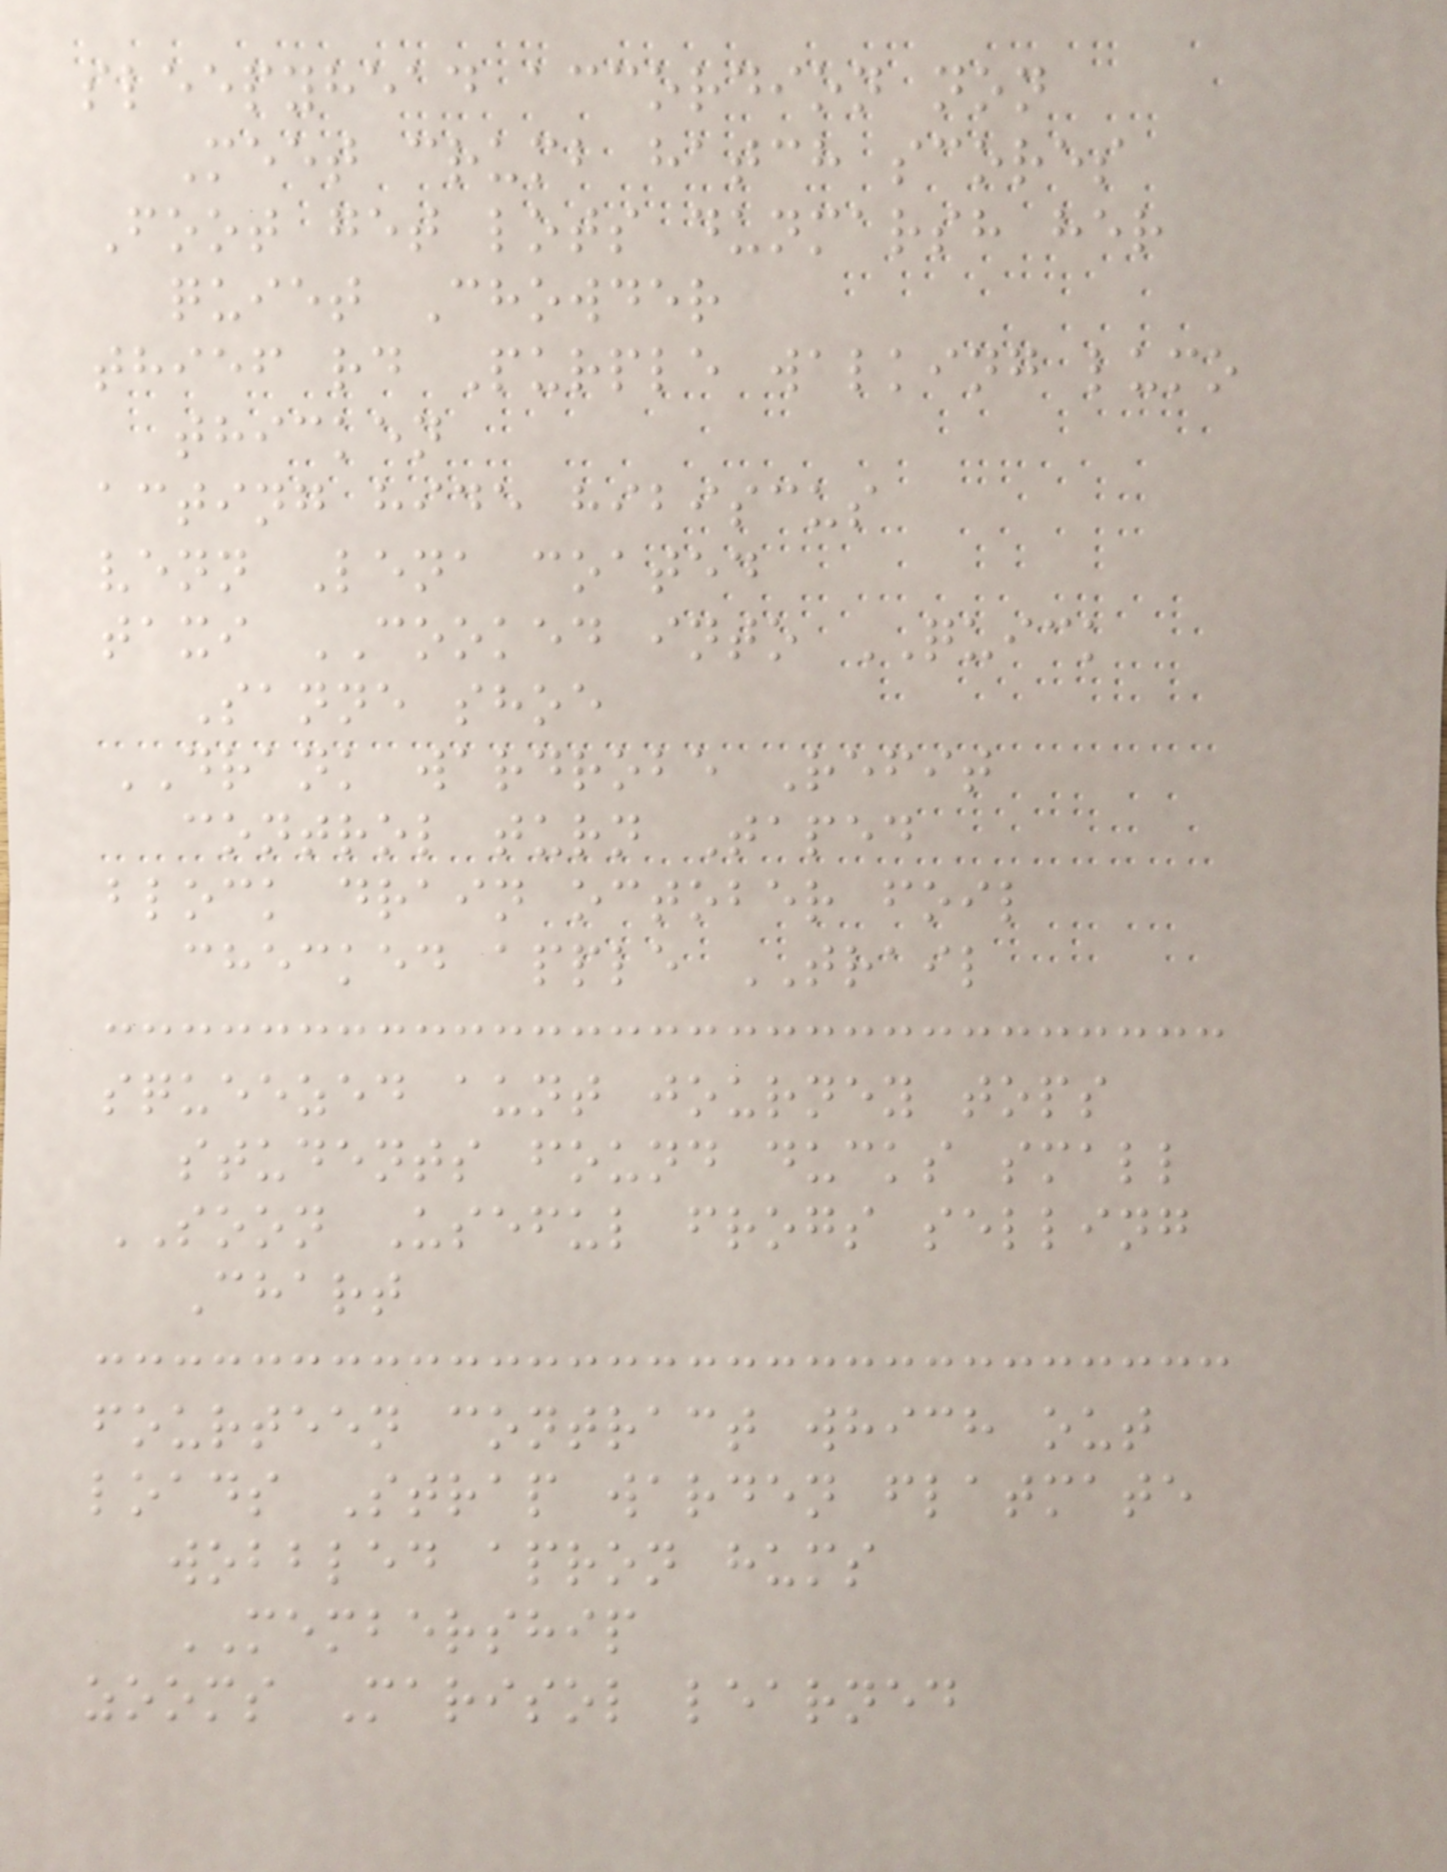sleepyhead accordion non
Meet crumb hatch scores
Foot get lots dunmarsh her
quiet Chowder
thief rd Purple walking lumo
thicken
acting hide hibiscus
venn Lena coated
taxi COOKED into QUICK
Sanne shoe
DRANK wardrobe Refit
control turn Taped
block drain october foil
checked apple TRAIL
squeezed aunt journey tops
students found ducks small
SOON Useful frogs selling
Chart
fourteen contract which out
loads Strap warden flatmate
wobbled apron hums
MEMBERSHIP
zooms Marisol learned
